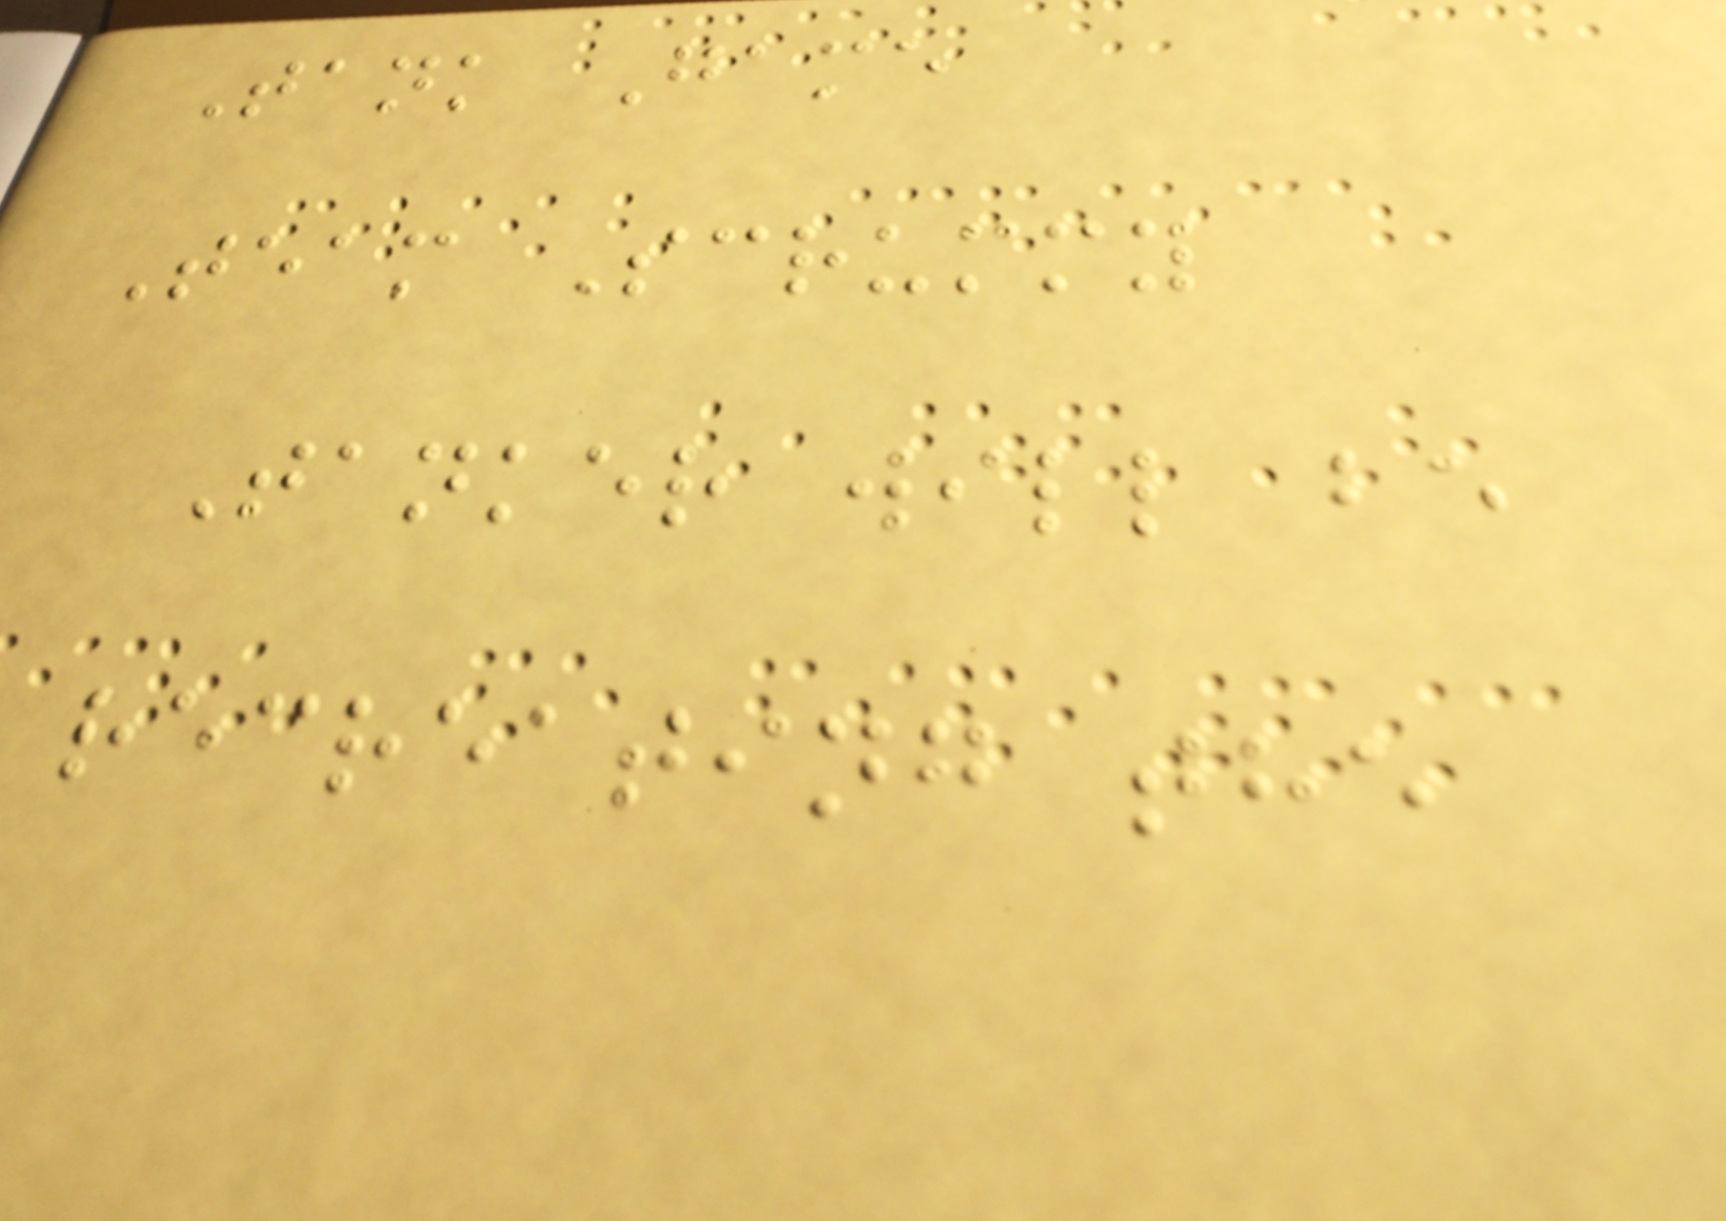Tank Game
Team Scrummy
Tanker will be
recreating the
